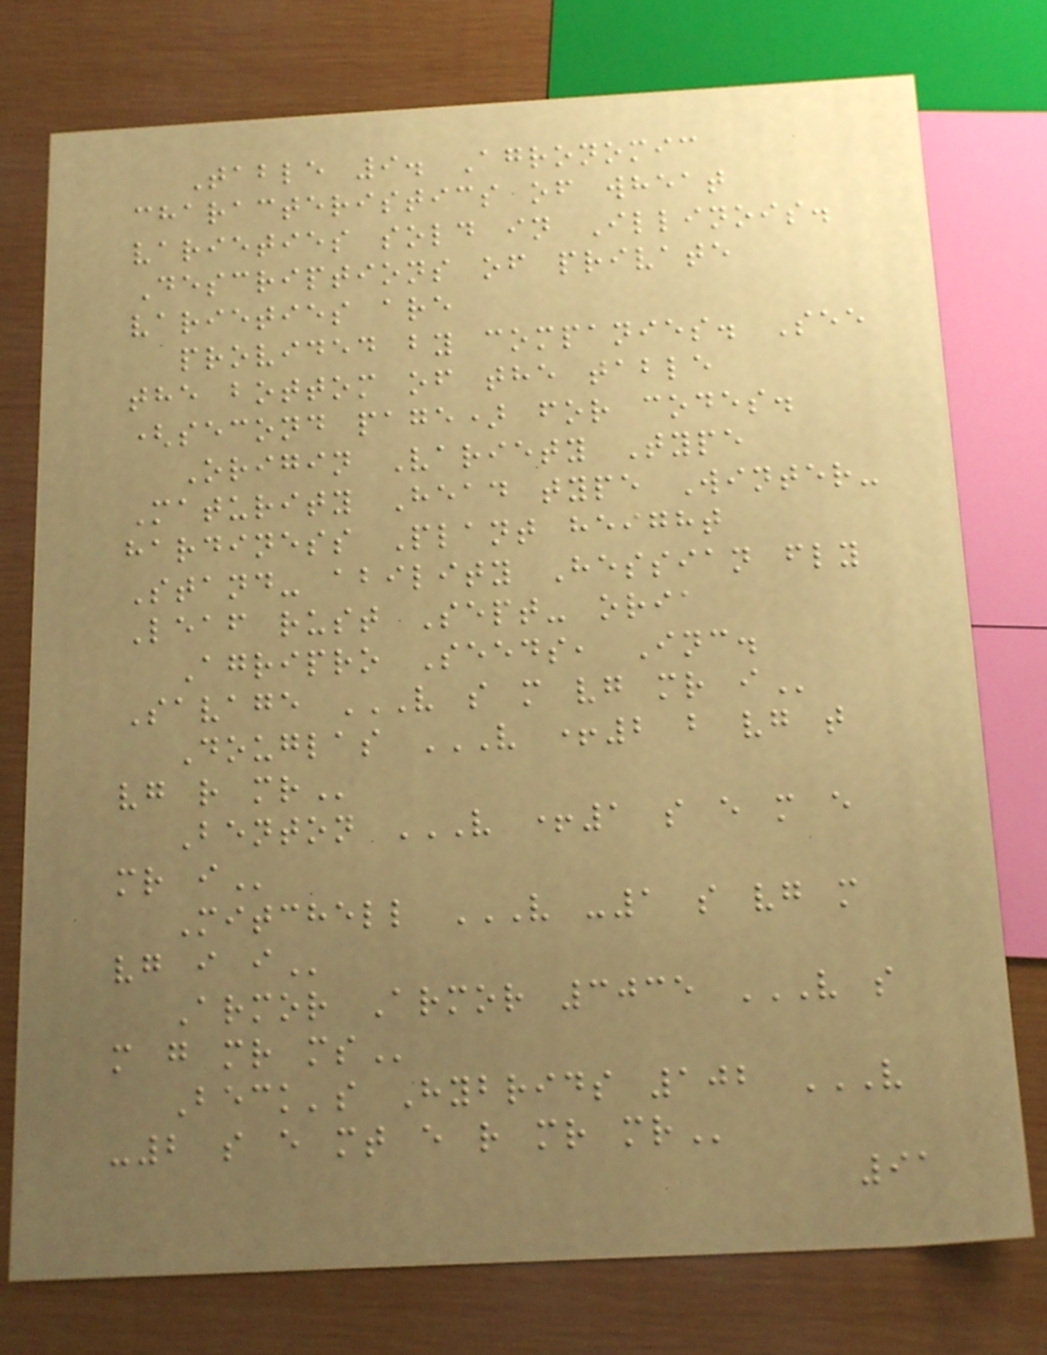Table 9. Agronomic
characteristics of wheat
varieties sold in Illinois.
Descriptions of private
varieties are
provided by companies. See
the bottom of the table
(second page) for codes.
Origin Variety Type
Maturity Head type Winter-
hardiness Plant height
Stand- ability Hessian fly
Leaf rust Sept- oria
Agripro Seeds, Inc.
Savage V S M VG MR I
Douglas V +2 B VG T
VG R MR
Benton V +1 S E M E
MR I
Mitchell V -1 S VG M
VG I I
Armor Armor 3035 V S
M G MR MS
Beck's Hybrids 102 V
-2 S E MT E R MR MR
91
